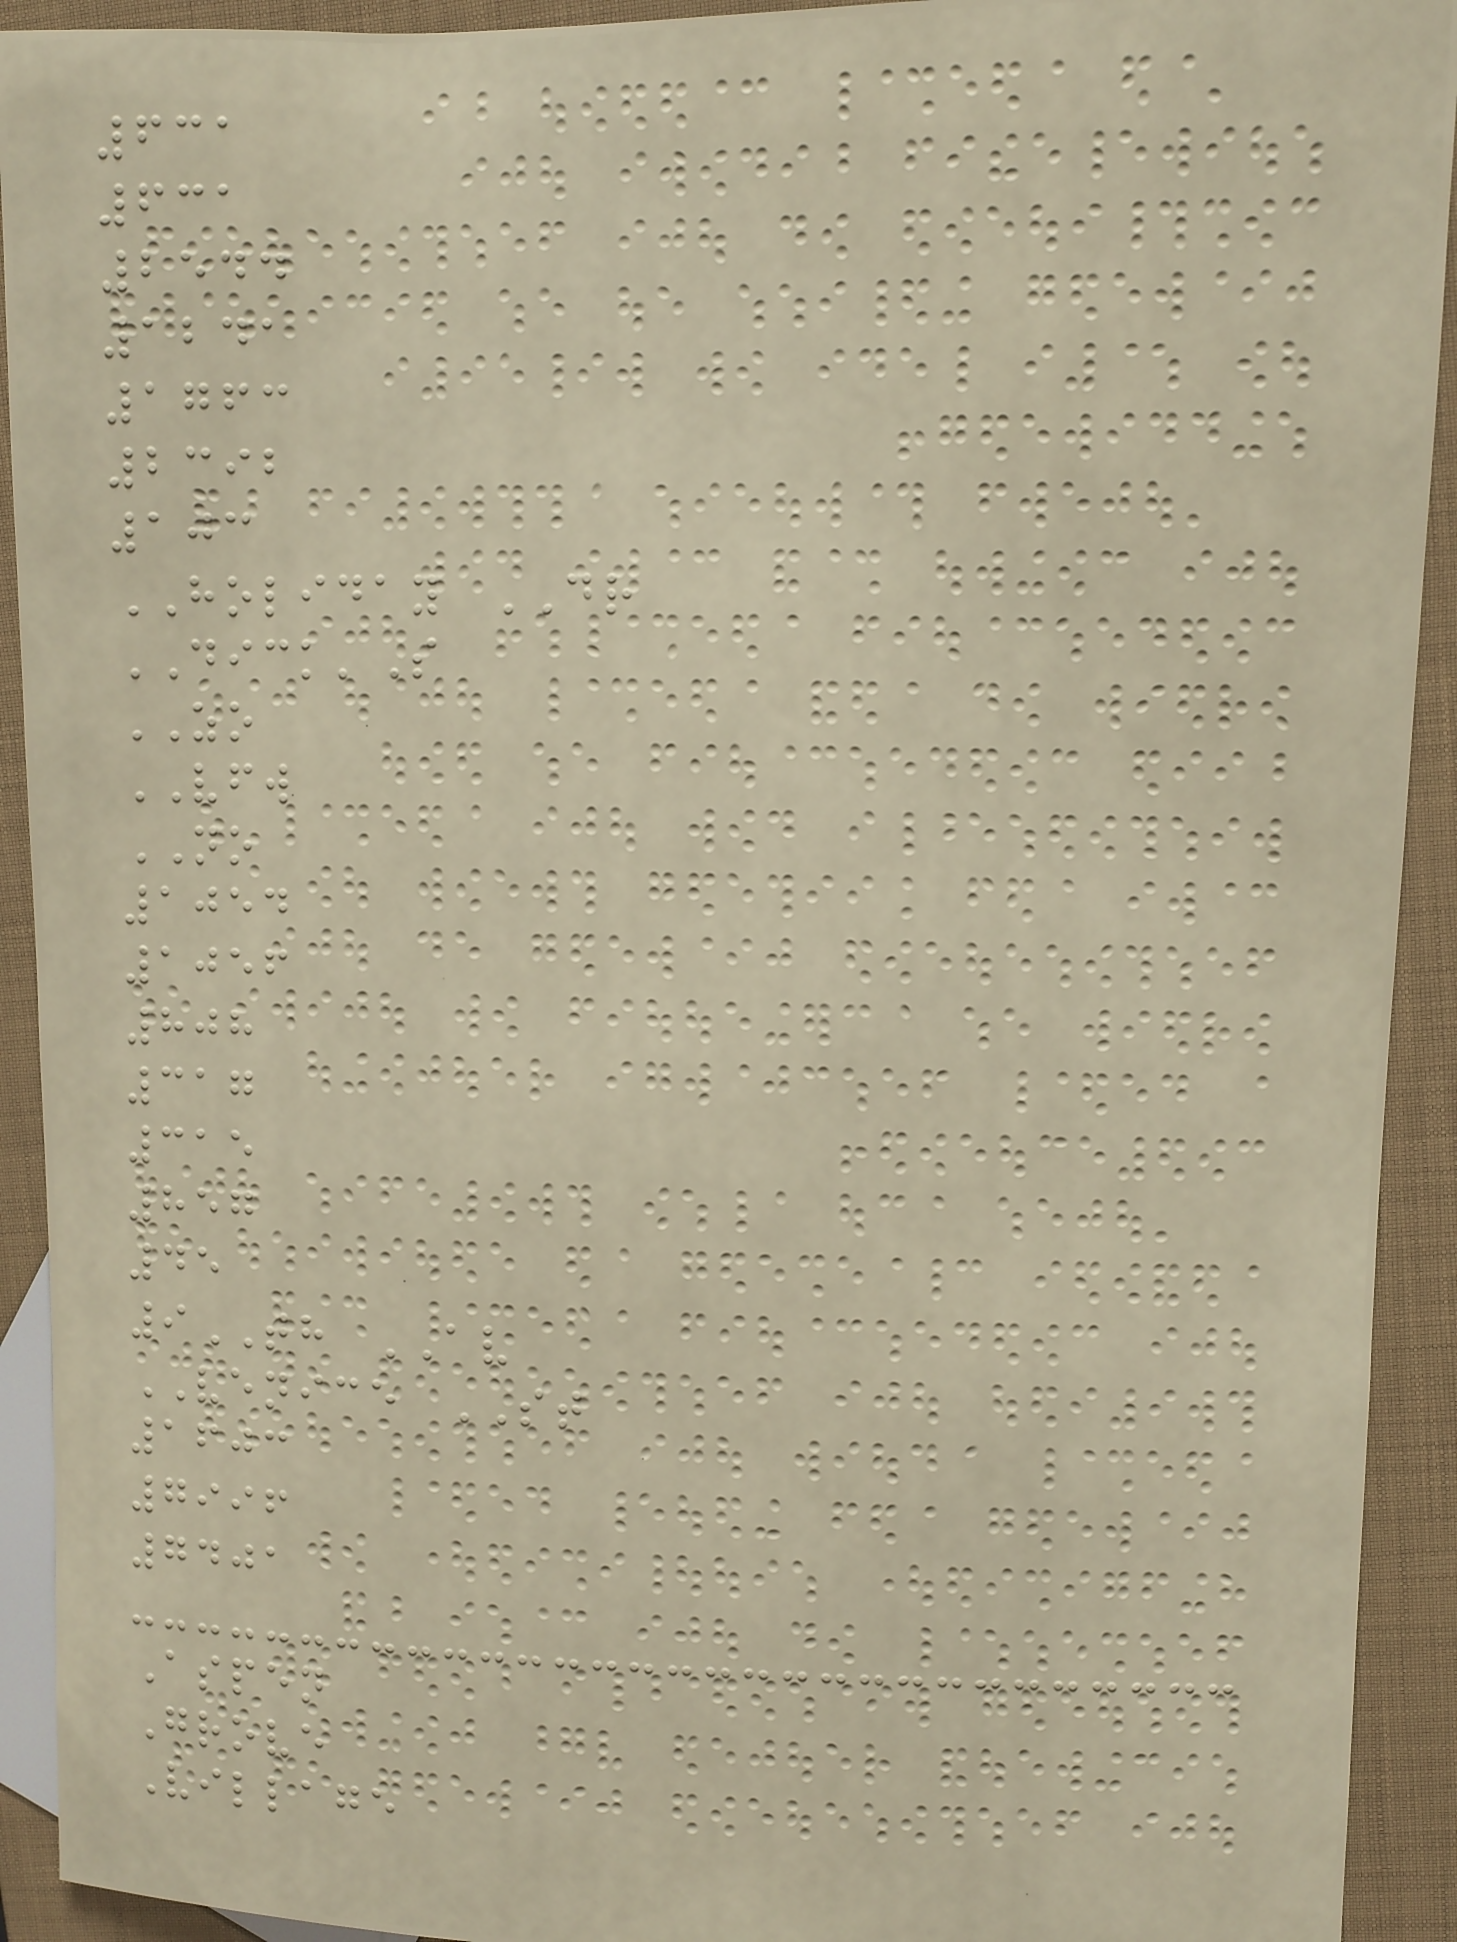631
631
2544
1241
1763
2392
103
HOLIDAY DR
DICK'S
ZO
VFW
NO
1054
1056
808
317
315
857
45
9TH AV
VENICE ST
1603
7996
7401
Aspen
Grove
Village
